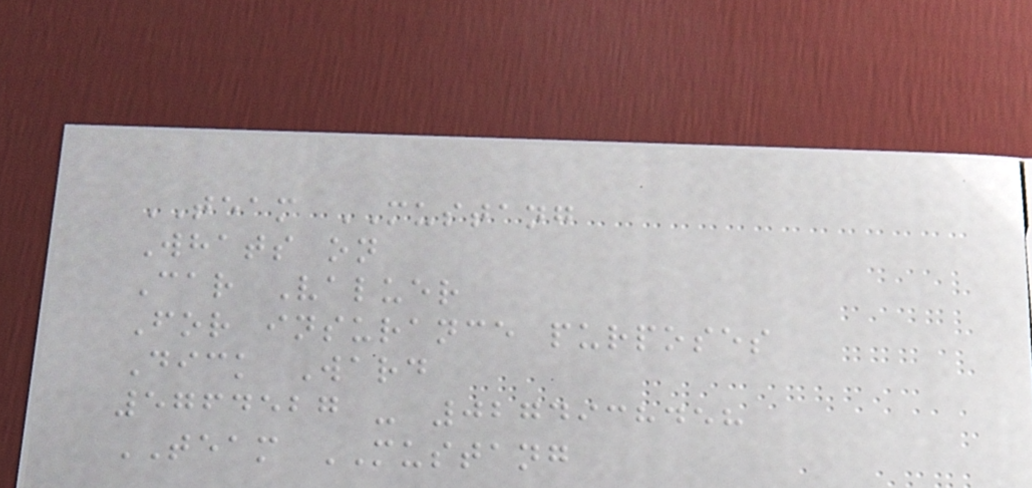TEAM MUSTANG
Whats on
Car Valuer
For insurance purposes
Dick Ward
5764527 - 0274938458
TEAM MUSTANG
